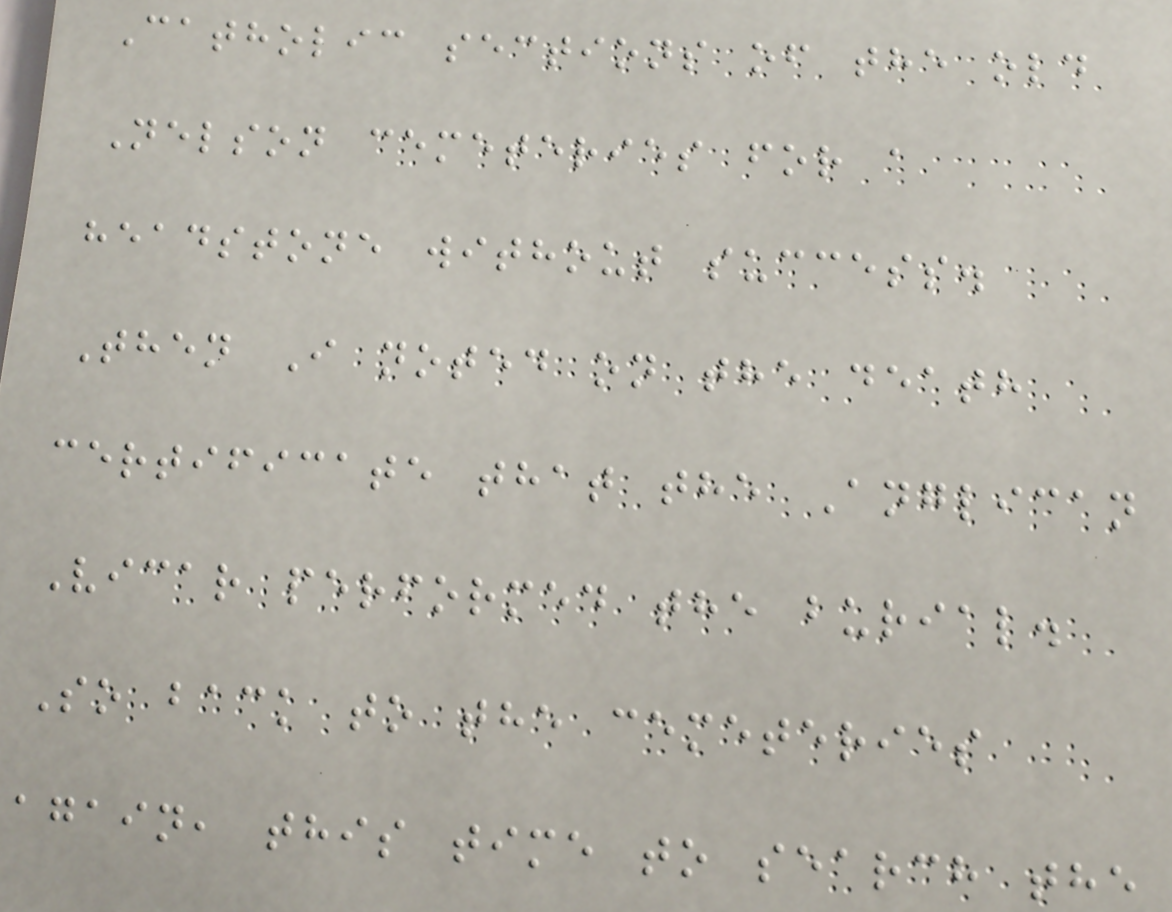Catholic sections of the old
Nelson cemeteries for a
headstone without success.
Then I noted on the death
certificate that the Anglican
Vicar performed the burial.
So back to the cemeteries
again, this time to search the
